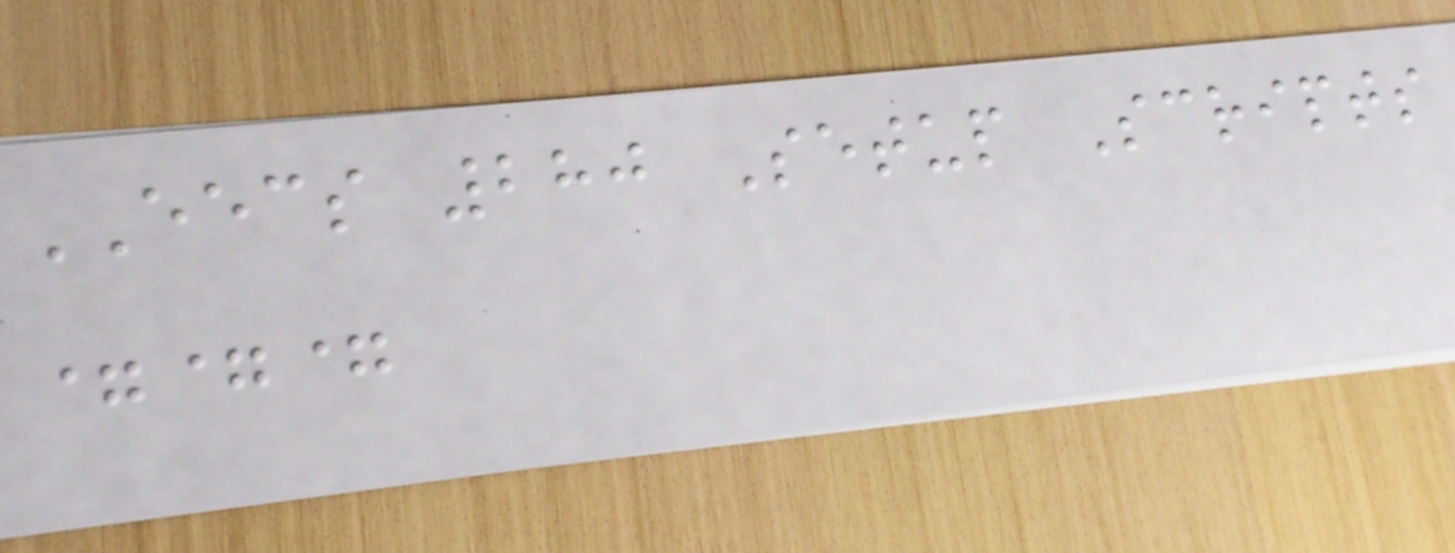EECS 280 Setup Scripts
===
